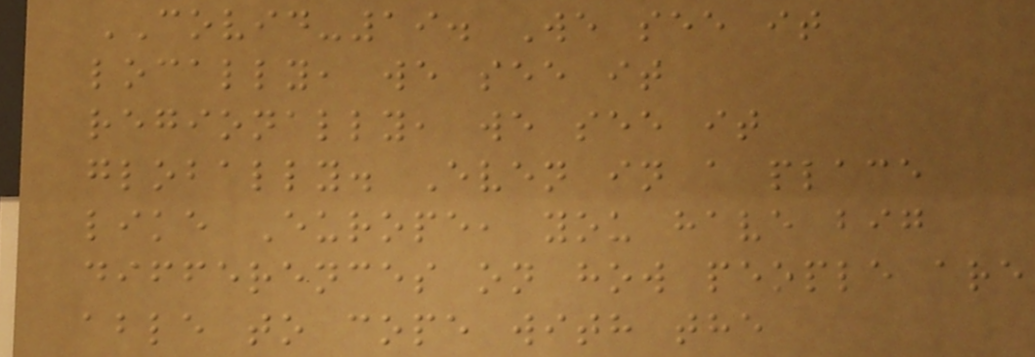COVID-19. We see it
locally, we see it
regionally, we see it
globally. Even in a place
like Europe, you have big
differences on how people are
able to cope with the
